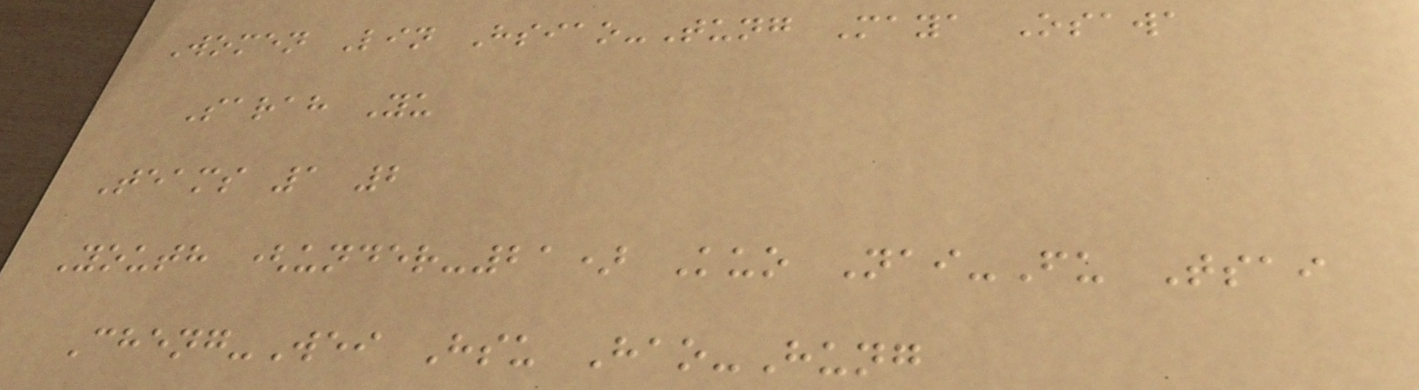Women Lin Hsiao-Tung Maya Osawa
Sarah Yu
Teams 1 2
Youth (under-21) Kuo Nai-Fu Tsai
Cheng-Wei Hsu Hao-Hung
